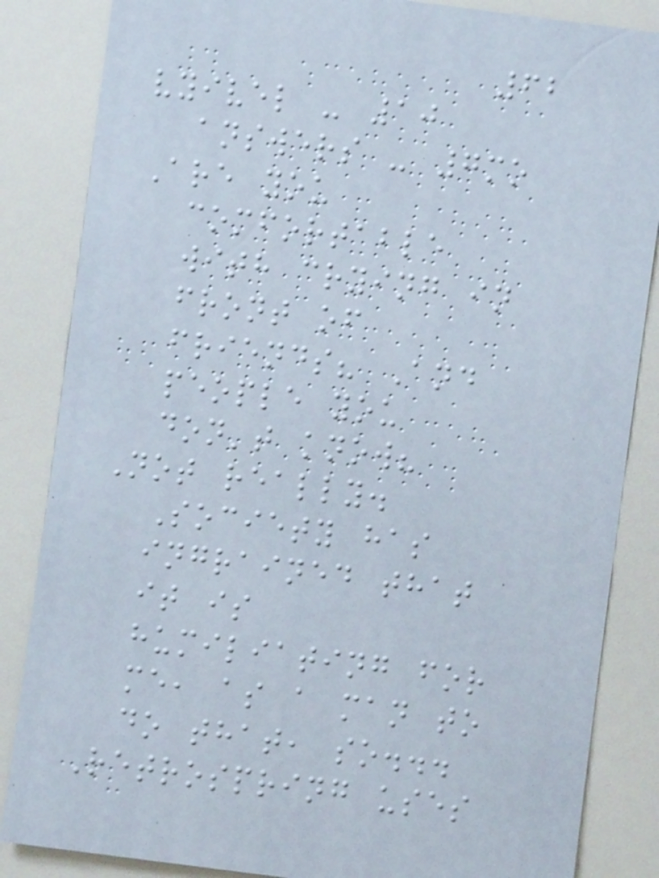62
vyivel - 10
answers - 7mo
Are you
comfortable
with crying in
front of
friends? And
people you
don't know?
Not really.
Society has
ingrained that
it is
humiliating for
me, as a man to
do that, so...
Retrospring uses
